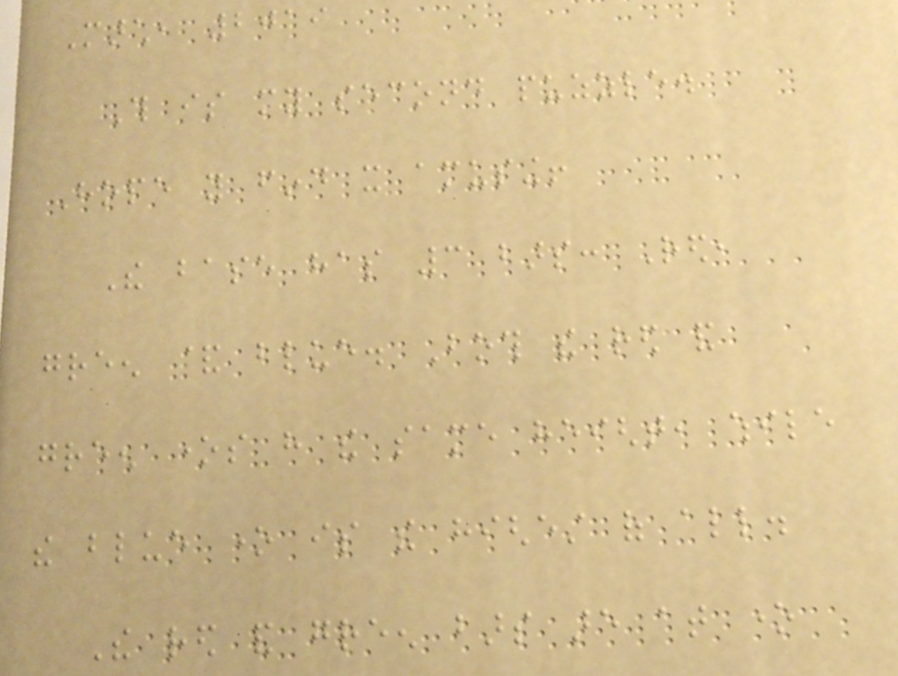March, 2019
This is my second puzzle.
Hope you find it amusing!
The base has 3 bars: Red,
green & blue. Both the red and
green ones have the same height, while
the blue one is the highest of all.
The red and green bars are at one
